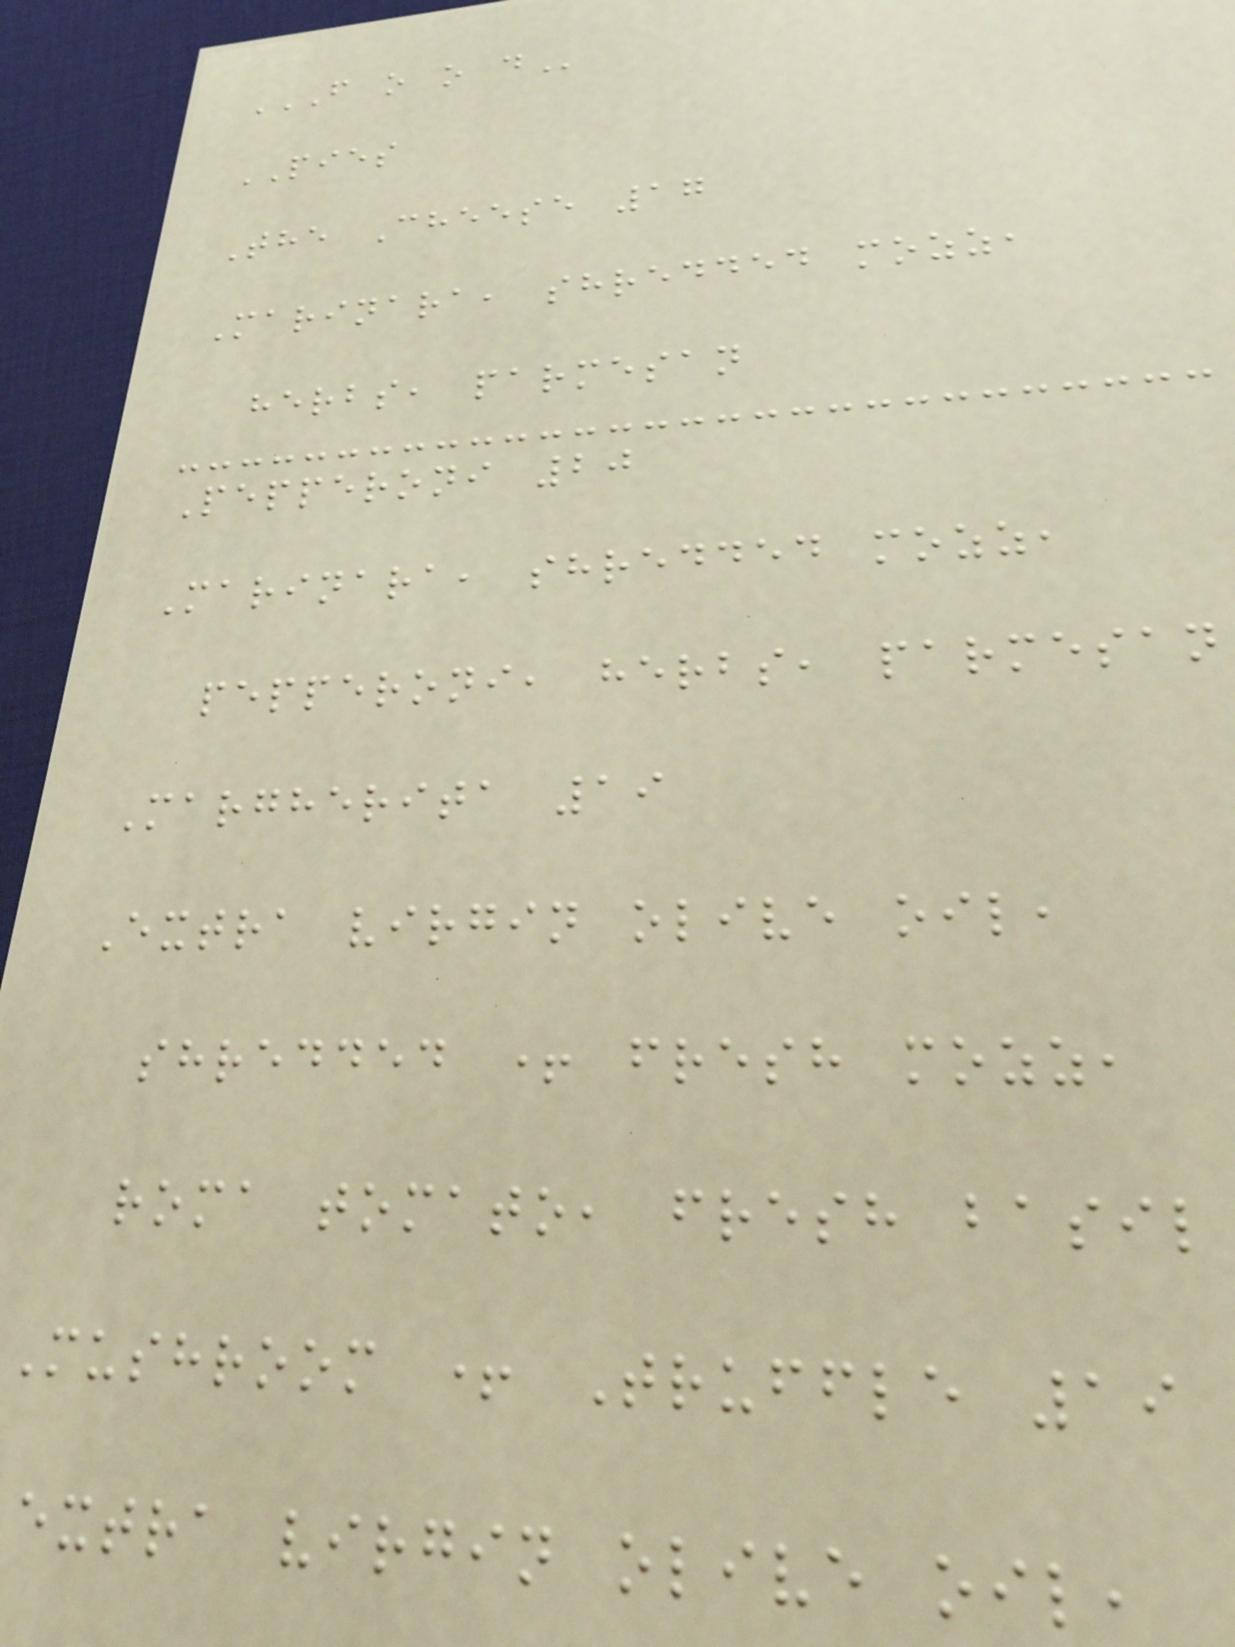F O O D
PIES
The Cheese 17
Marinara, shredded mozz,
herbs, parmesan
Pepperoni 20
Marinara, shredded mozz,
pepperoni, herbs, parmesan
Margherita 19
Extra virgin olive oil,
shredded + fresh mozz,
roma tomato, fresh basil
Mushroom + Truffle 19
extra virgin olive oil,
